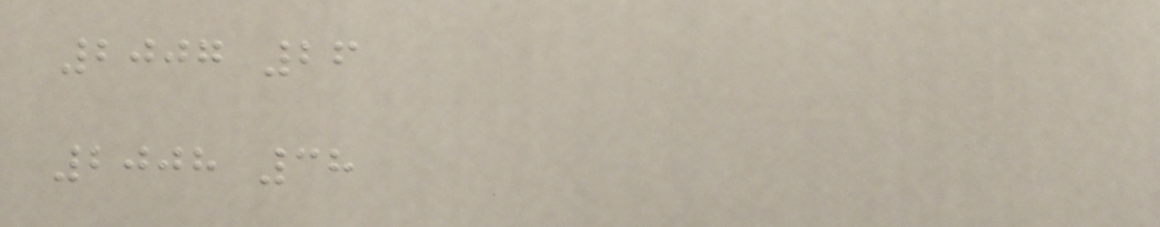2007 26
2008 38
